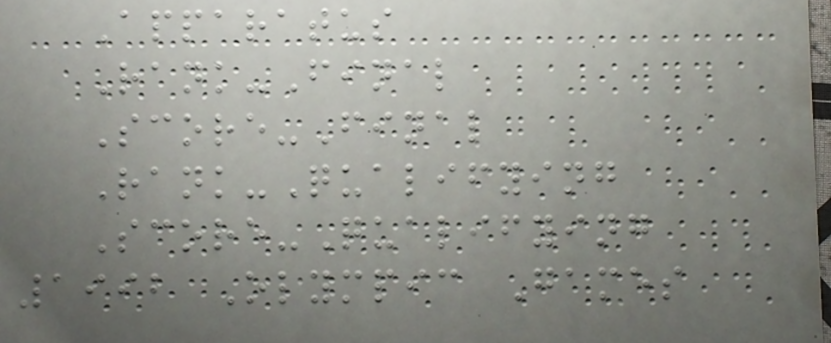Apparatus
Rank-Final
Score-Final
Rank-Qualifying
Score-Qualifying
1992 Olympic Games
